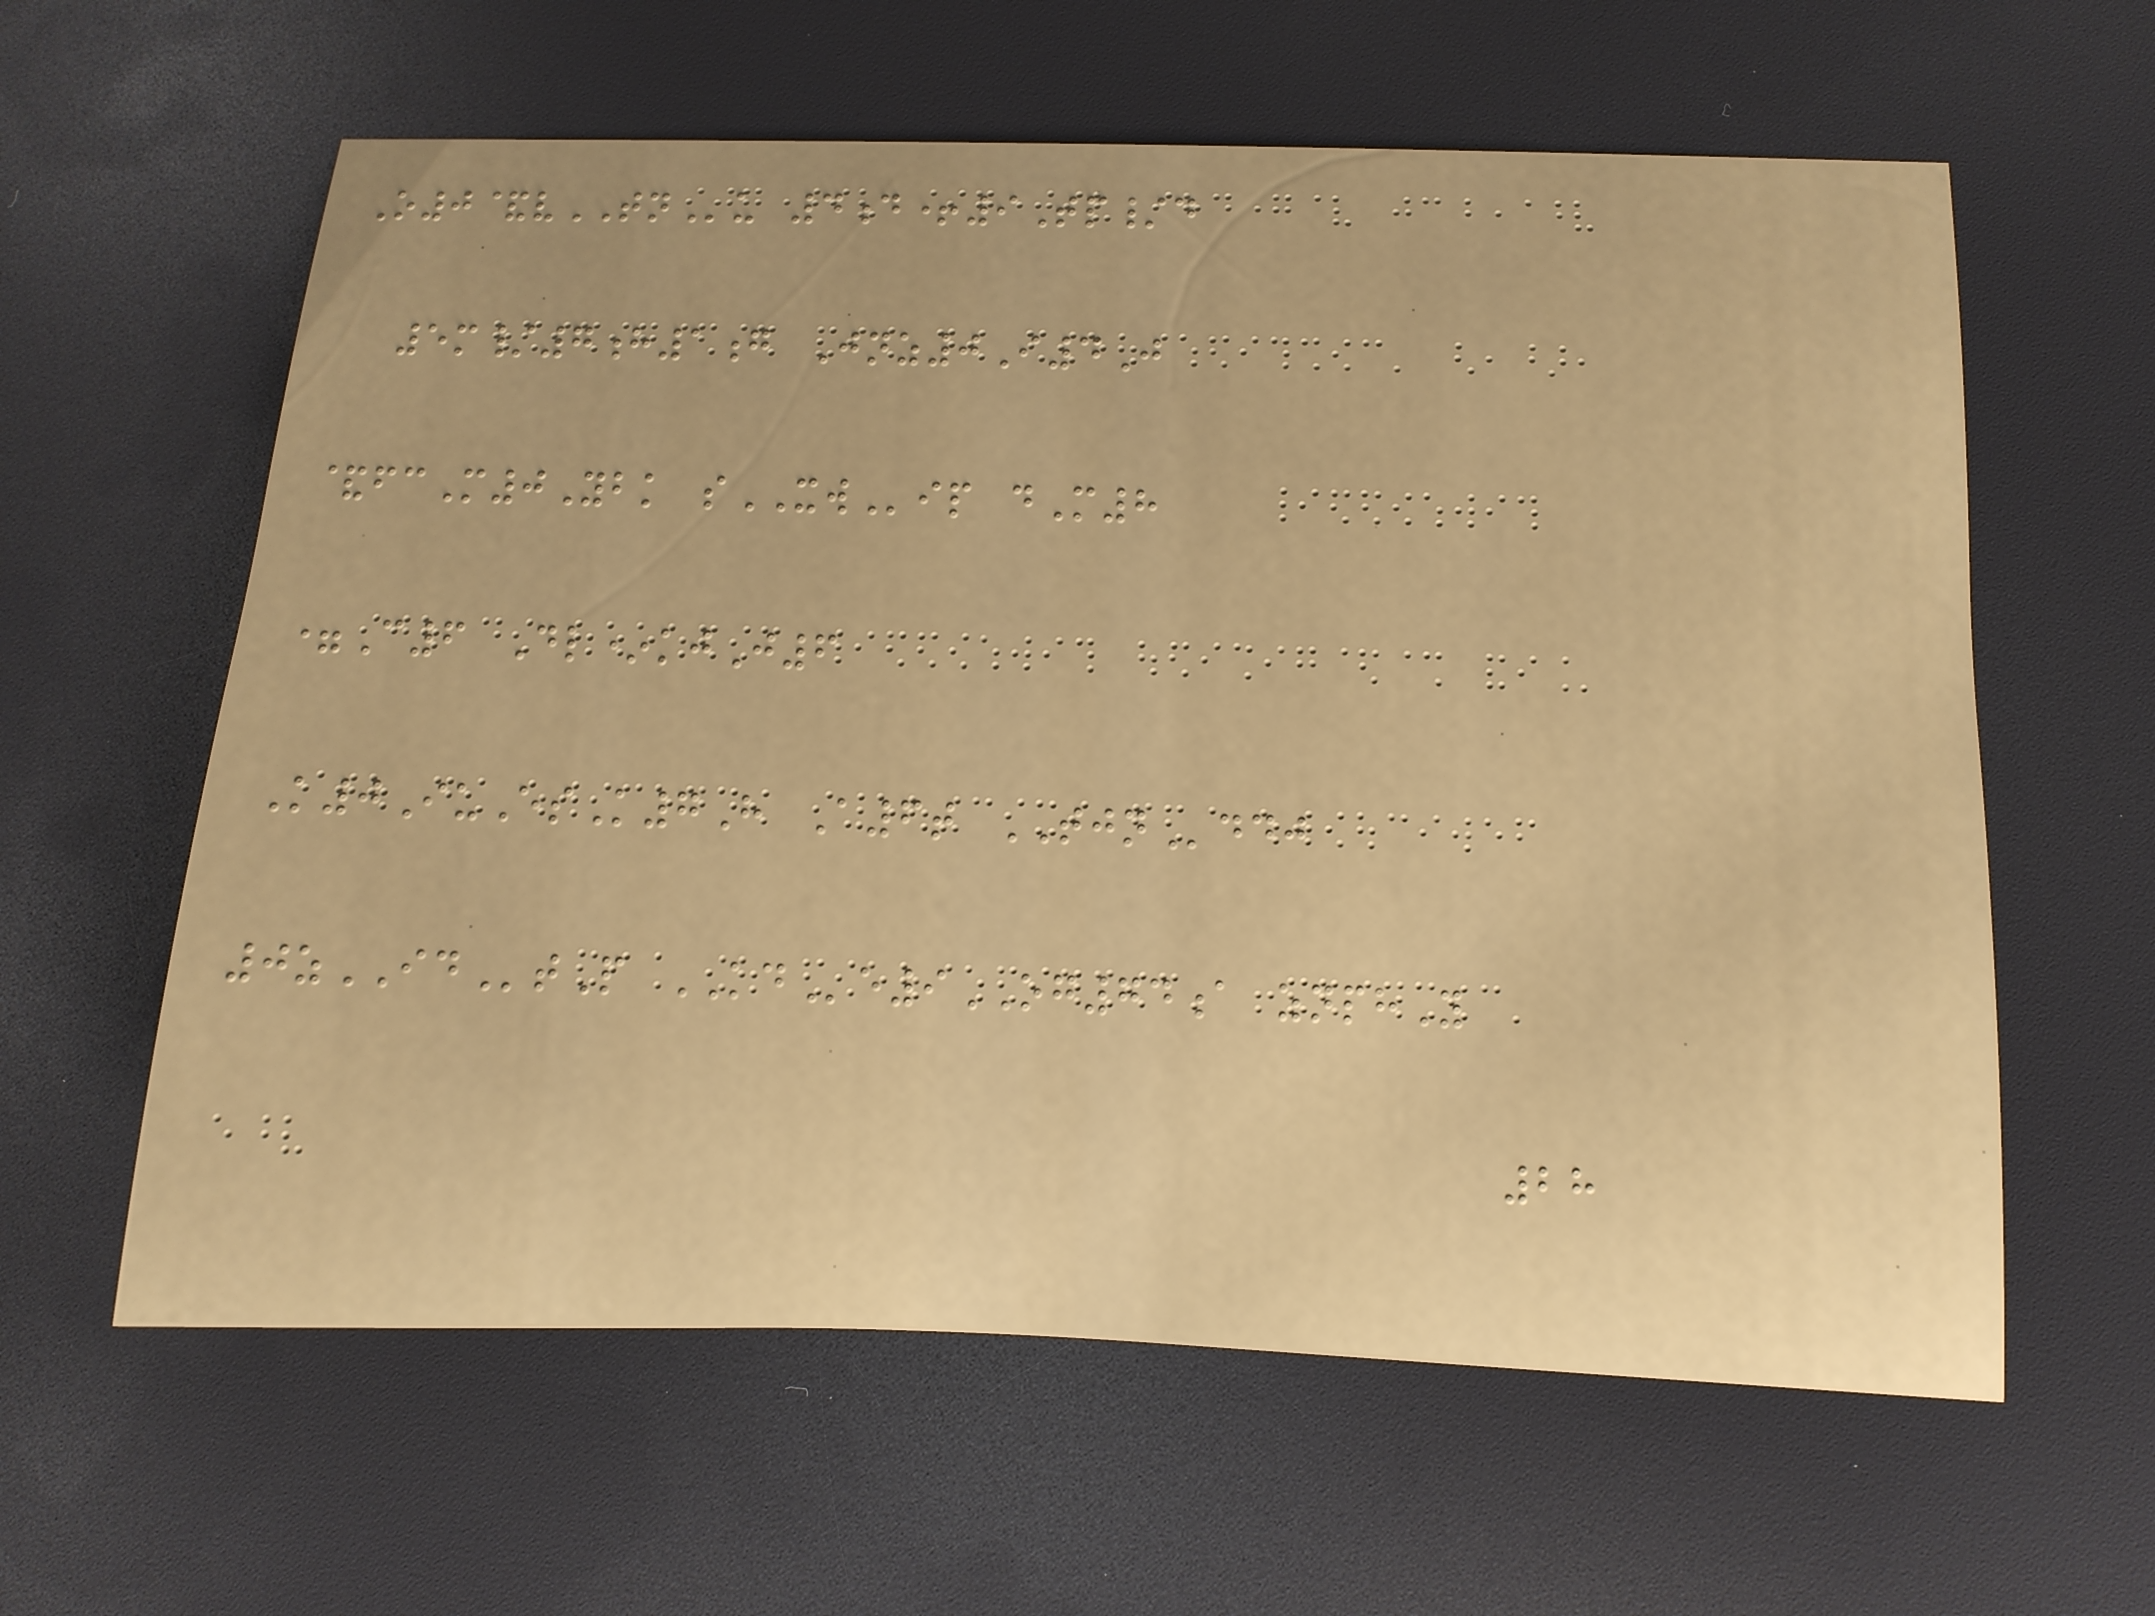O0&vTNu 4d+9Tp/d
5m/7h1g Jnz0I4J
&fcM0Ybk sXWip dM8
=C6 Dl*kjJ6
K0IuEsK7H A6t TJNddj
0zIDtP KDe9OG74a znphY
28
